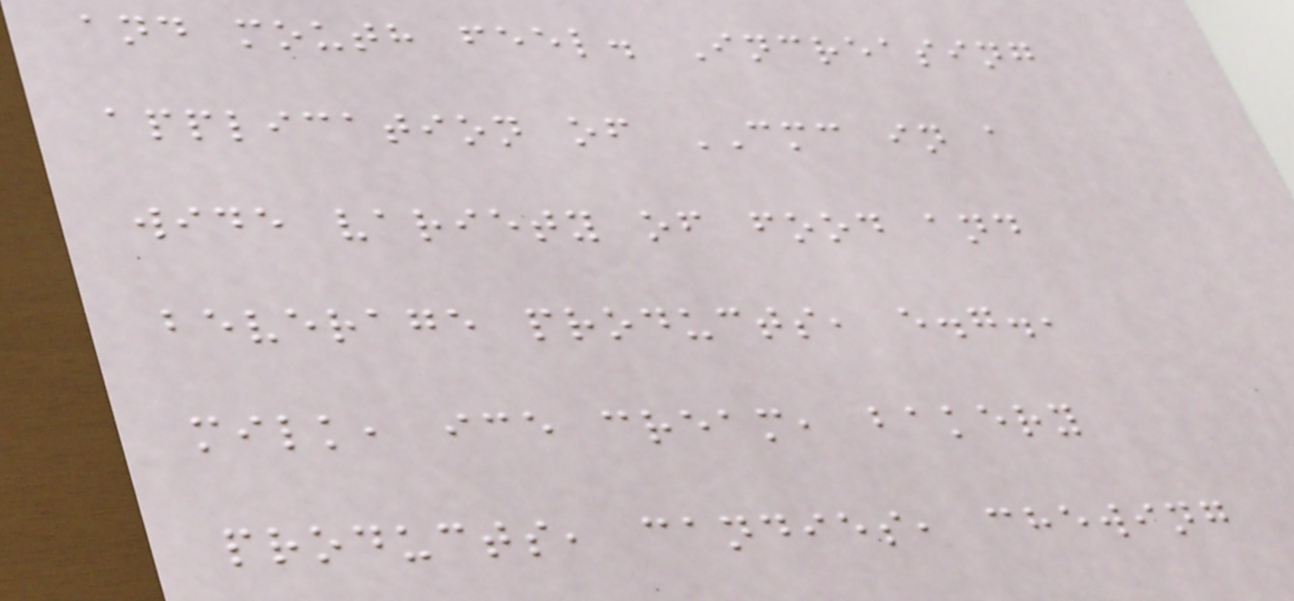and mouth feel. Increasing
application of CMC in a
wide variety of food and
beverage products, e.g.,
milk, ice cream, bakery
products, candies, chewing
